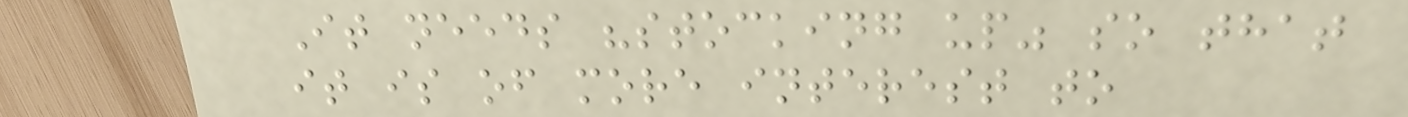It needs "stocking up" so that
it is of more interest to
